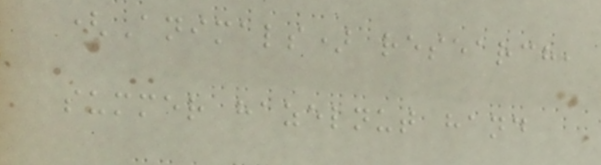(Animals) research,
summer hazelnut hand
